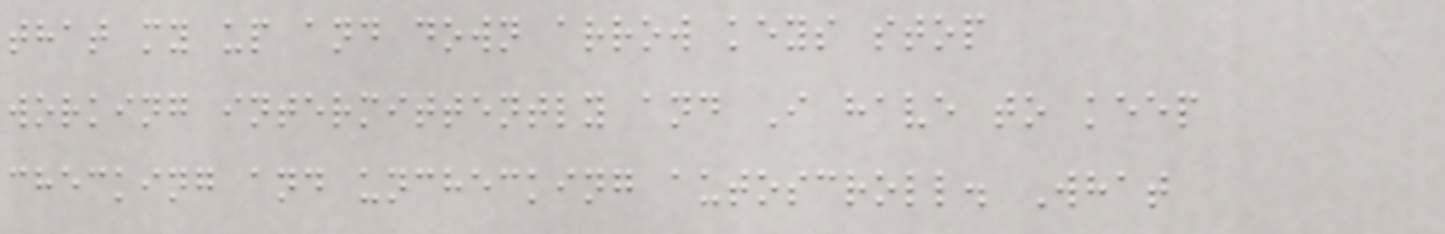that my up and down arrow keys stop
working intermittently and I have to keep
checking and unchecking autoscroll. What
